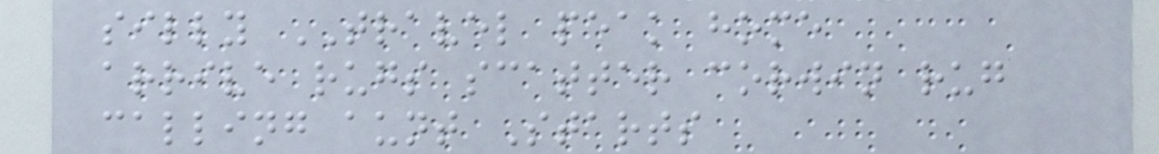silly TRAVEL peak home
arrive rugs scatter corwin rug
calling aunt Starts
